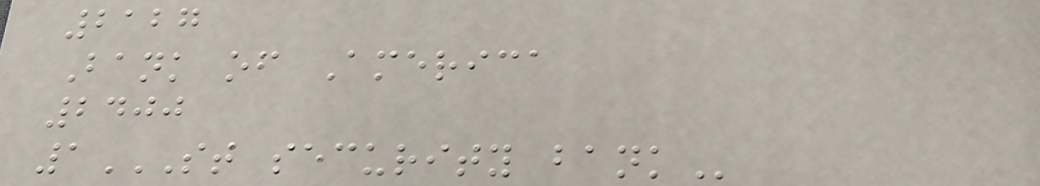2127
Bank of America
2400
1ST SECURITY BANK
